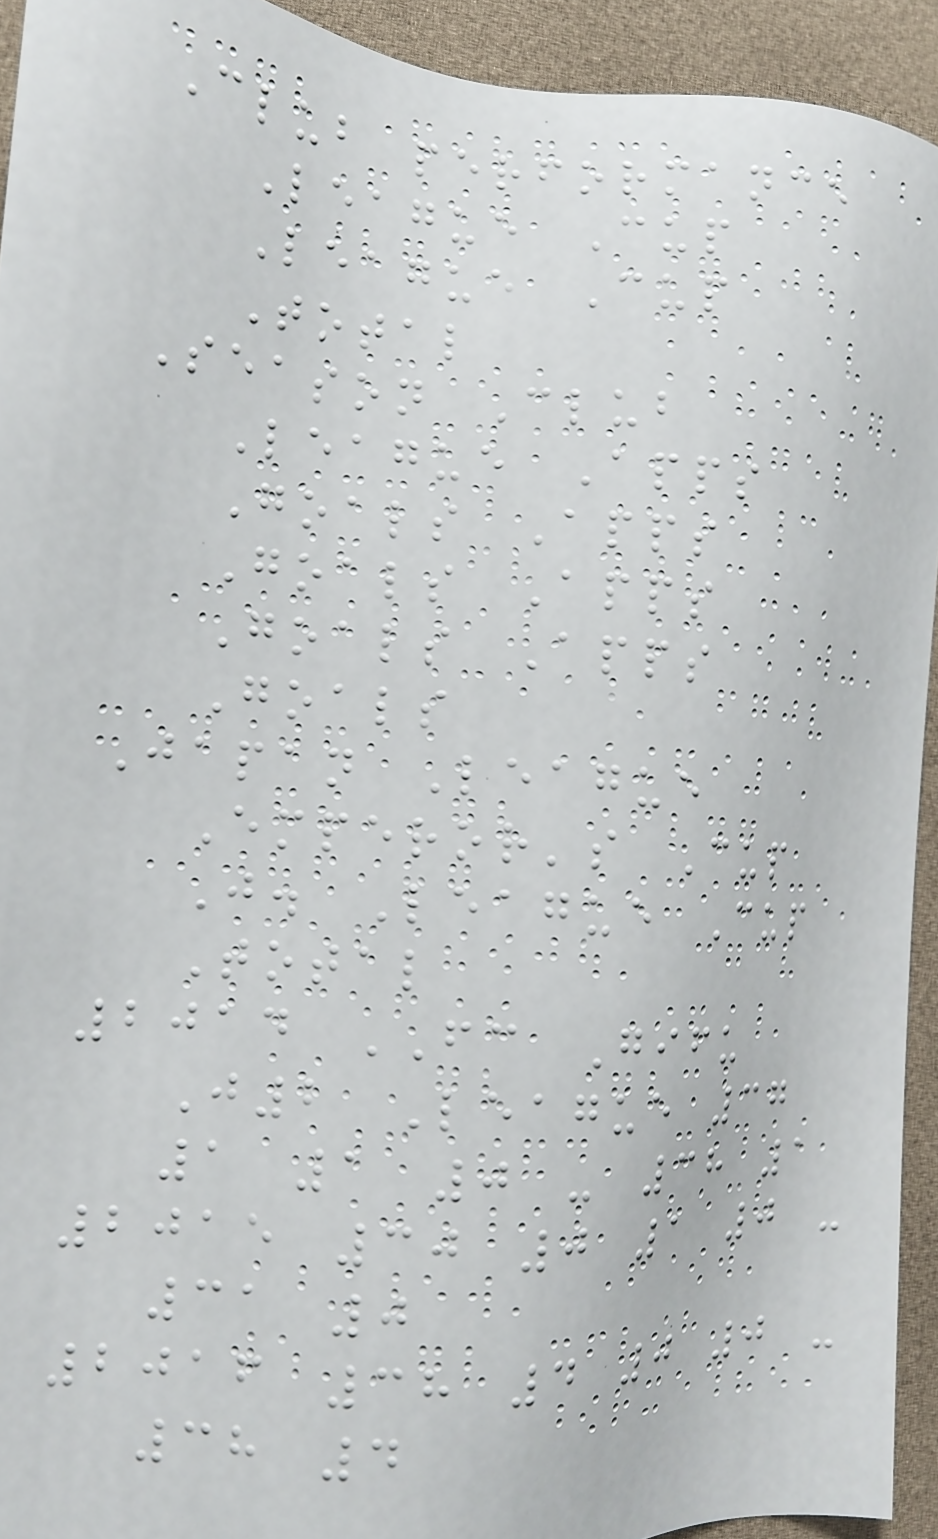Club performance
League Cup
League Cup
Total
Season Club
League Apps
Goals Apps
Goals Apps
Goals Apps
Goals
Japan League
Emperor's Cup
J. League Cup
Total
2014 FC Gifu
J2 League 37
1 1 0 - 38 1
2015 30 0 1 0 -
31 0
2016 38 4 0 0 -
38 4
